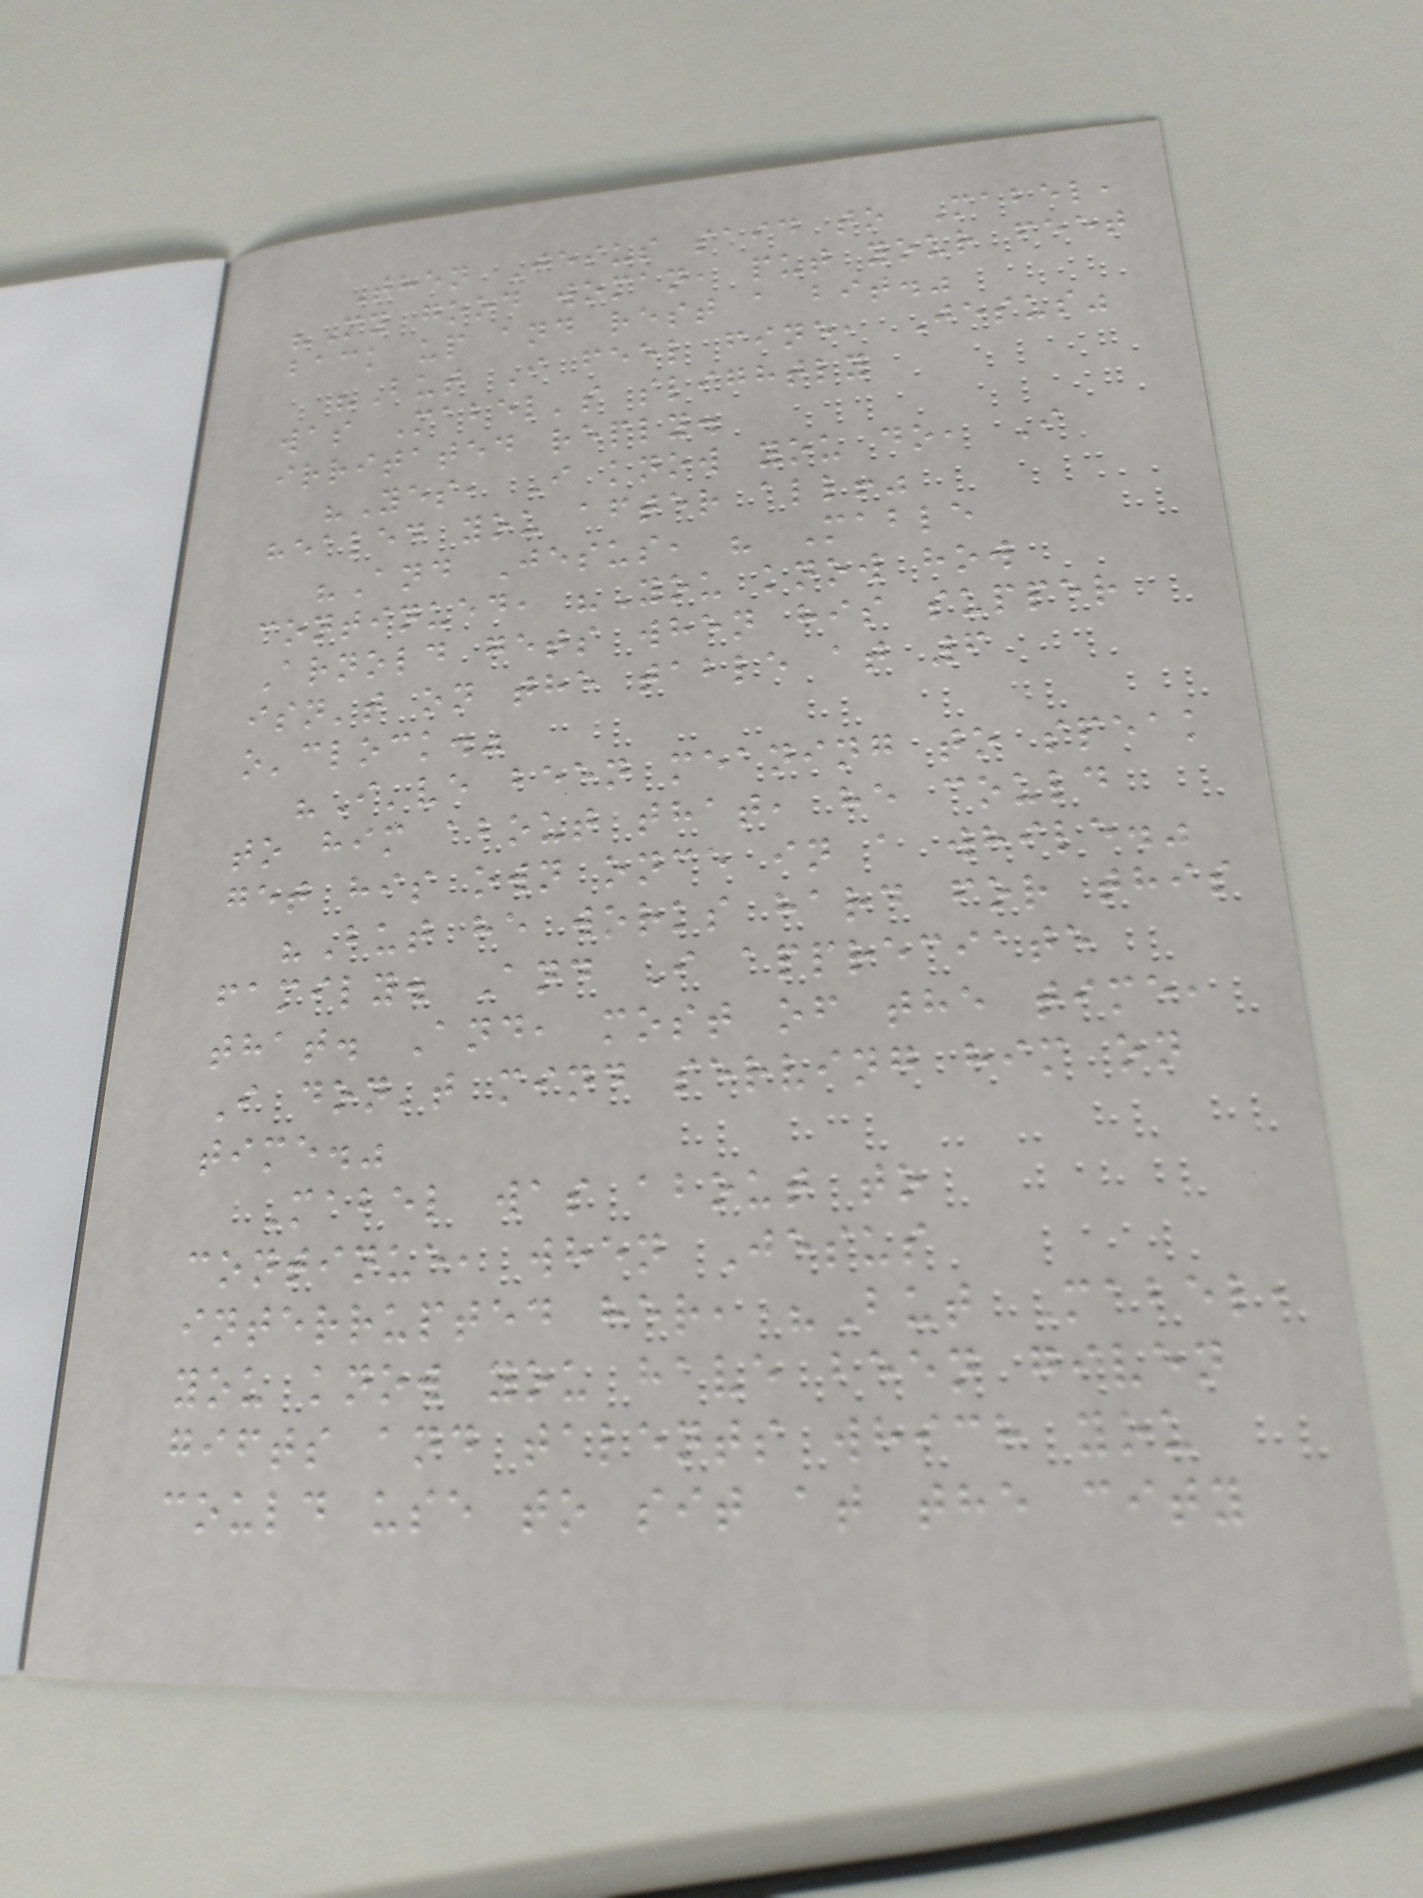Then Jesus said to Mabel,
"My good woman, put your feet
back up and rest a bit."
"But I feel fine, Jesus"
was Mabel's slightly
irritated reply.
"Yes, I know you do, I
healed you after all!"
"And Jesus, " Mable
continued, "You know how
Arnold gets when his supper
isn't on the table at 6
o'clock."
"I've been meaning to speak
to him about that, he could
get his own once in a while."
"But he works hard for this
family. And I appreciate
that. And, most of the time,
I don't mind serving him on
time."
Mabel was about to
continue, when Jesus
interrupted her, "But Mabel,
you know you have been given
gifts and talents which you
could use to sit at the city
